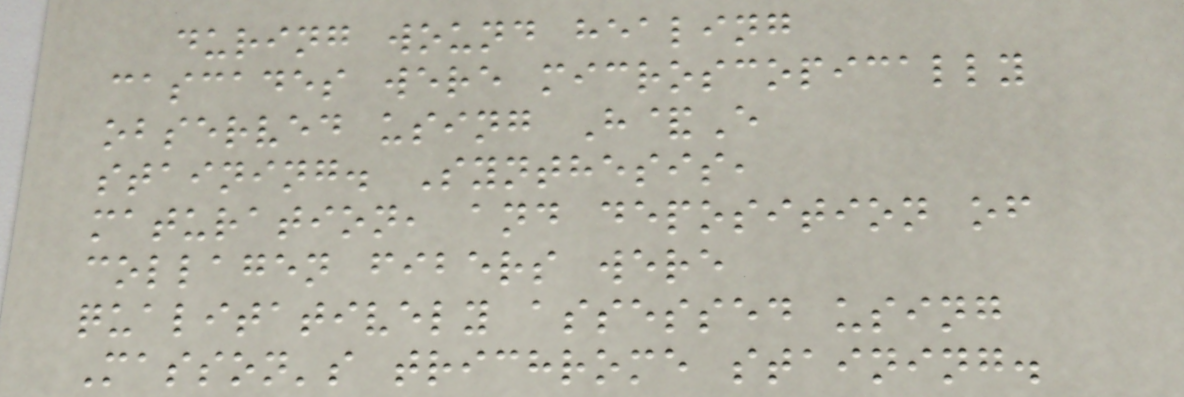during wound healing
cascades were microscopically
observed using H&E
staining. Synthesis,
maturation, and deposition of
collagen fibers were
qualitatively assessed using
Masson's trichrome staining.
